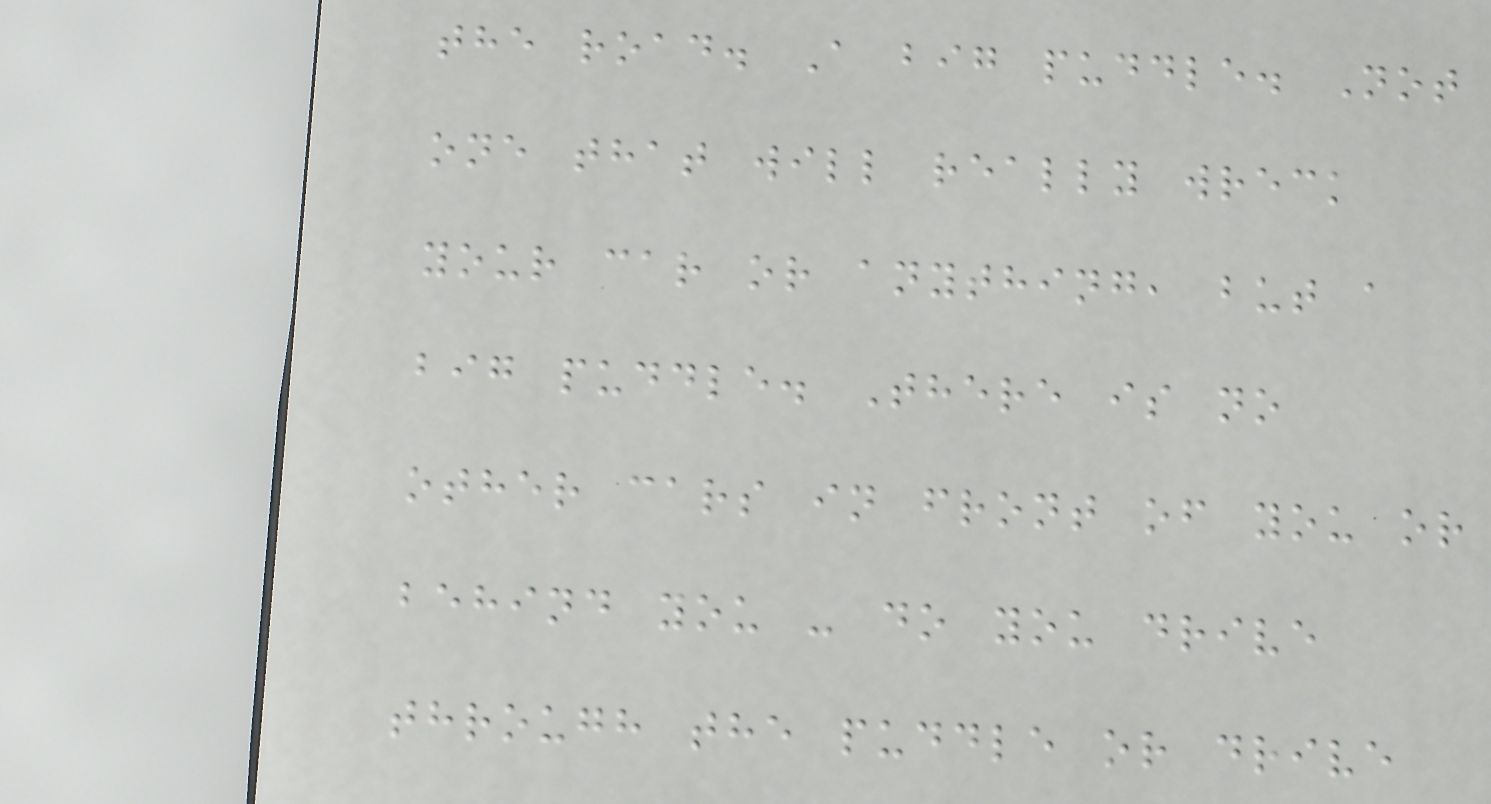the road. A big puddle. Not
one that will really wreck
your car or anything, but a
big puddle. There is no
other cars in front of you or
behind you - do you drive
through the puddle or drive
